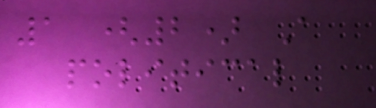1 (2) A
political
